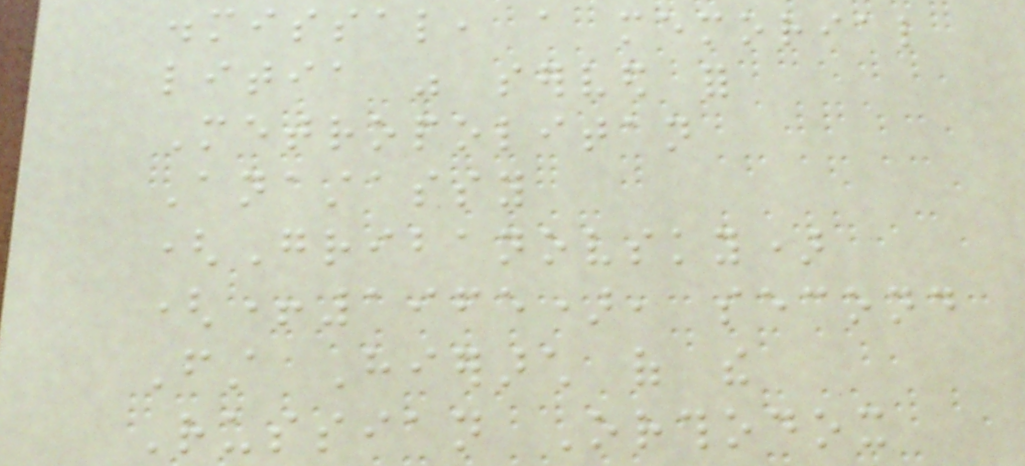dismissal, a memorial
litia was served for
Metropolitan
Anastassy
(Gribanovsky)
(+1965), second
First Hierarch of the
Russian Orthodox
